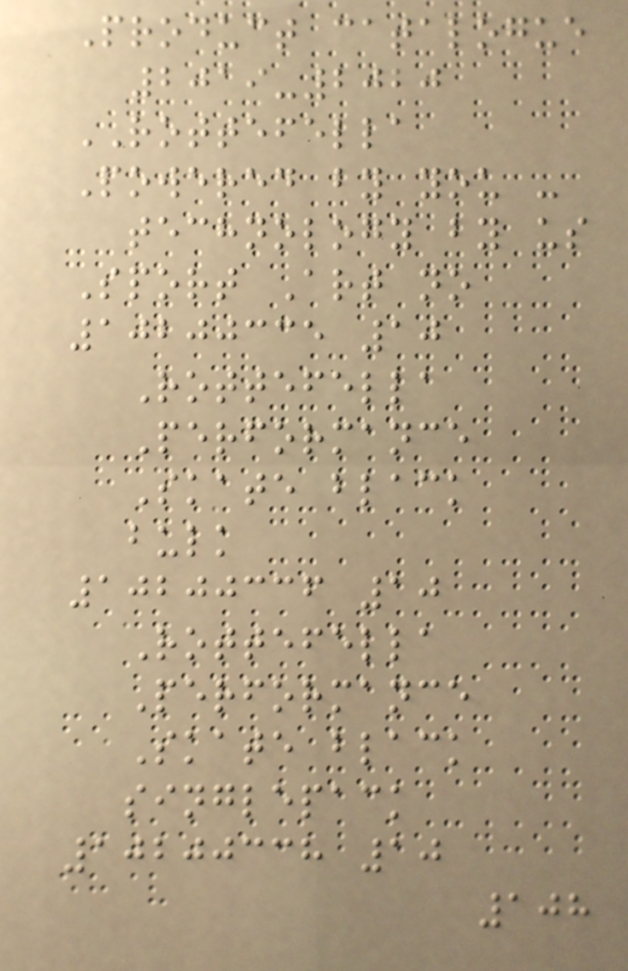Product catalogue
2019-2020
ROTTEFELLA
Powered by you -
technology by us
Sport Art no
10200335 10
Rottefella
Performance
Skate black
bulk
10200336 10
Rottefella
Performance
Skate black
singlepack
10200338 10
108
